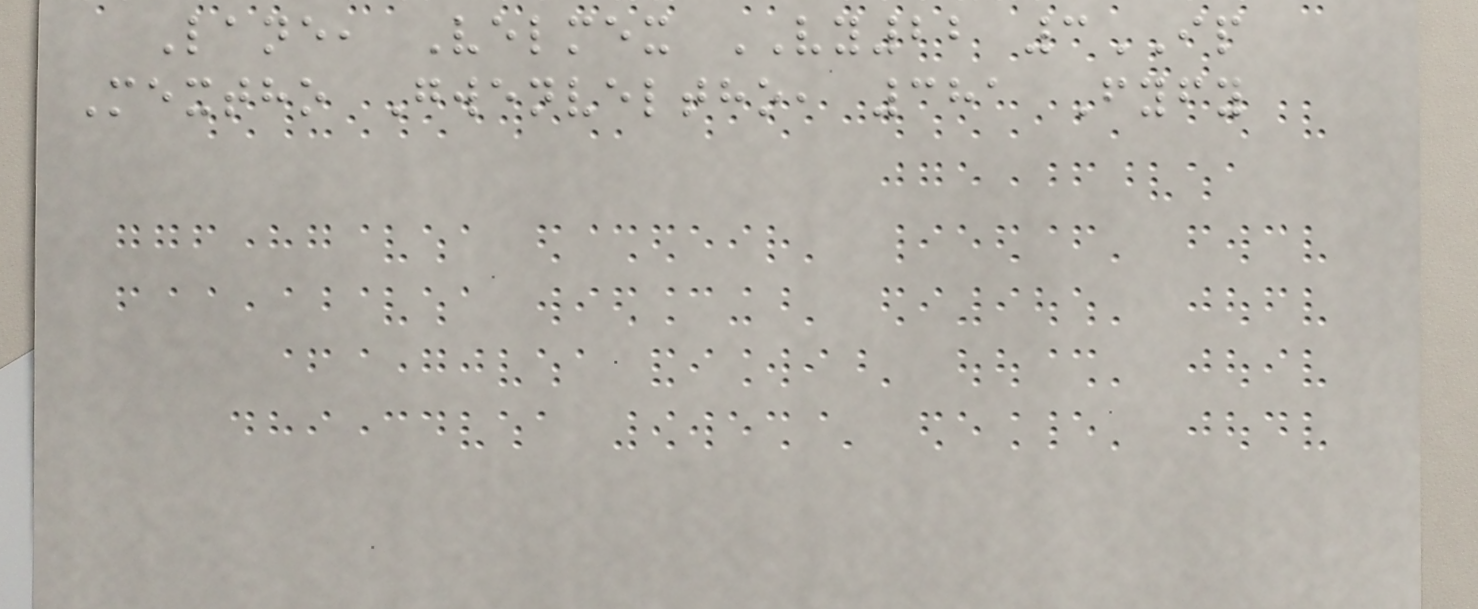Lane, Velmex VY22 3IP
Mextho Gwenveltho, 381 Fyfy
